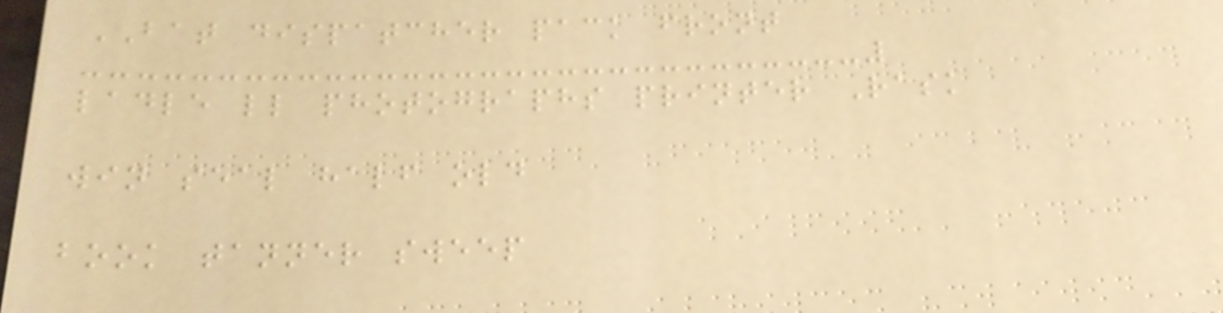BAT dispatcher pack front
ladle ll photographs printer Rask
win seal half old
book tanner sweep
